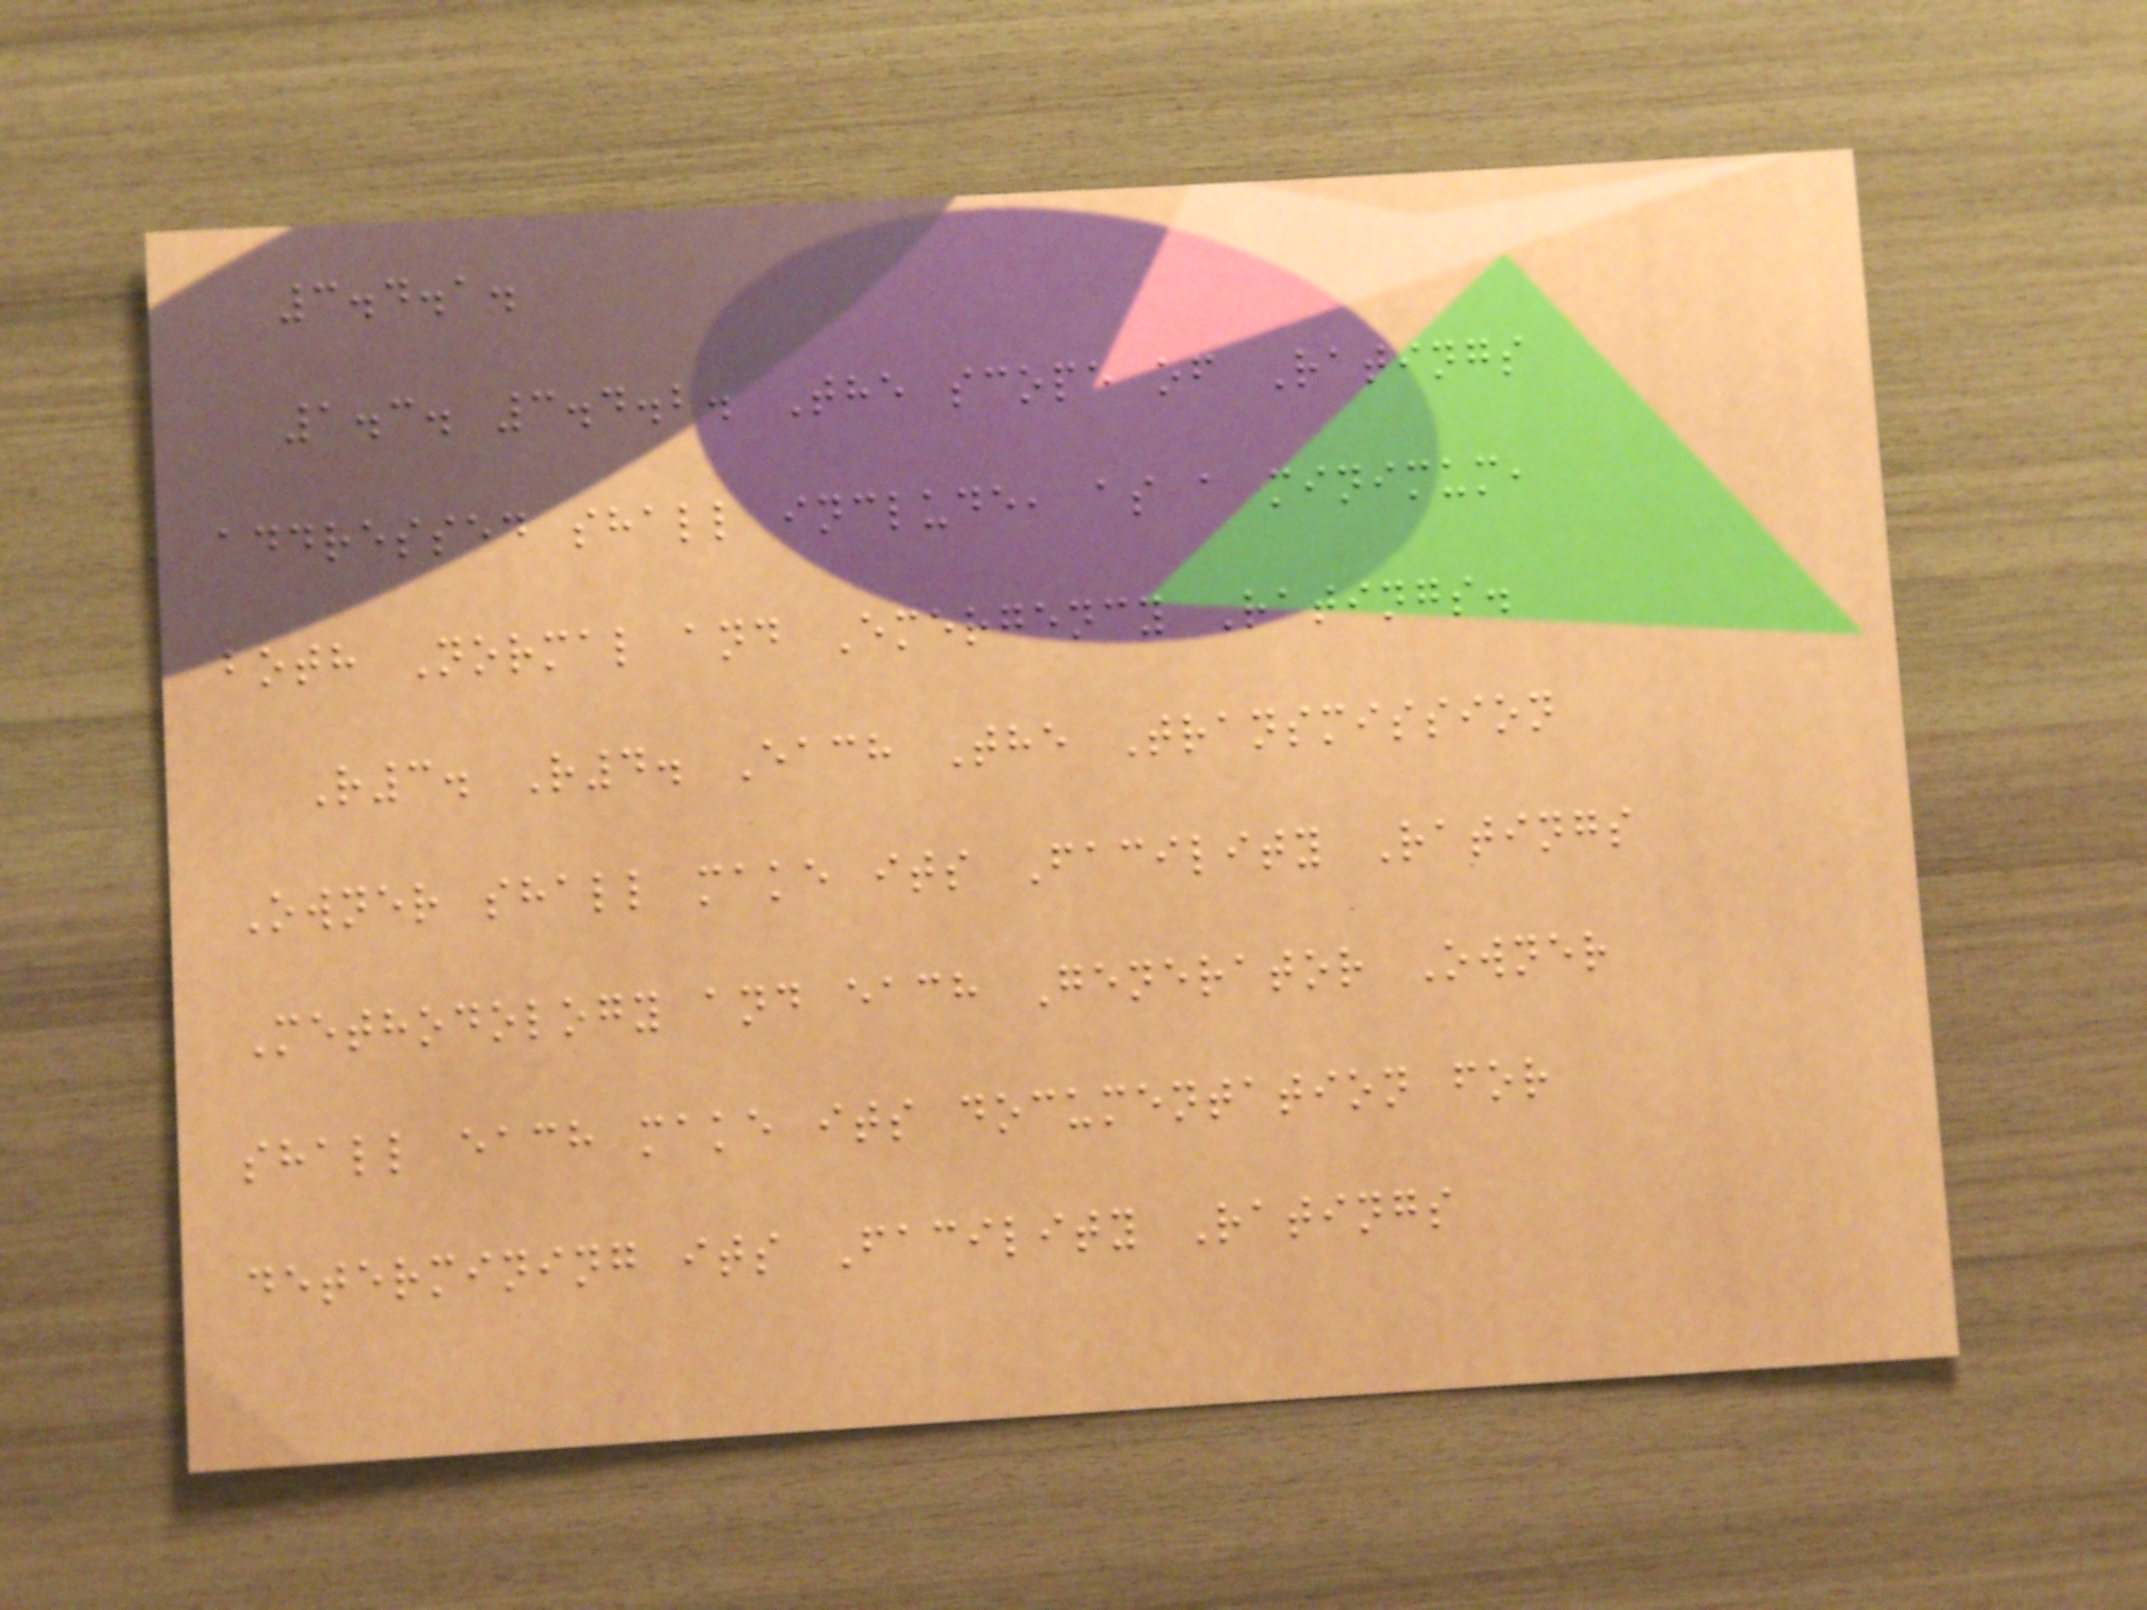3.4.1.
1.3. 3.4.2. The scope of Ratings
addressed shall include, as a minimum,
both Normal and Emergency Ratings.
R3. R4. Each The Transmission
Owner shall make its Facility Ratings
Methodology and each Generator Owner
shall each make its documentation for
determining its Facility Ratings
